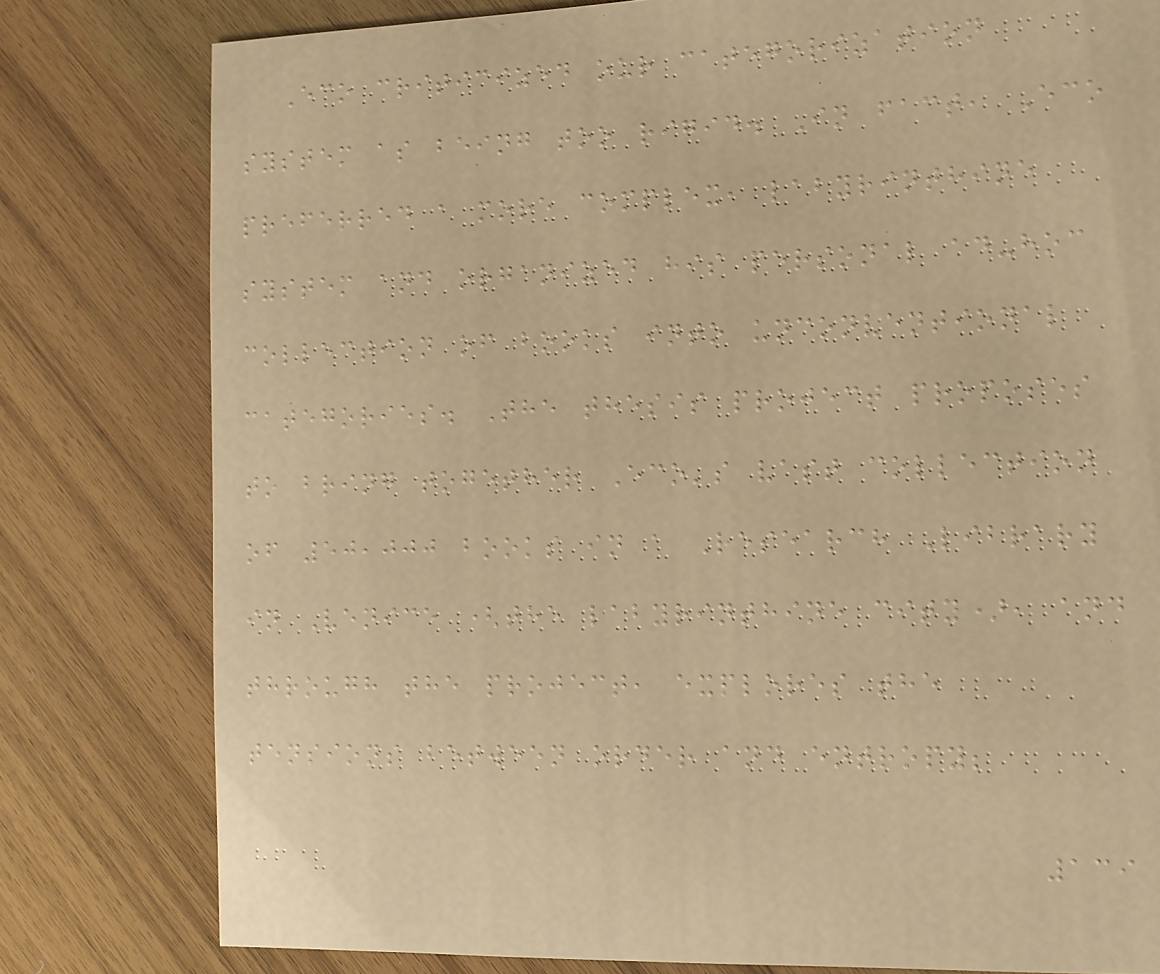Eco criticized our categorization
system as being too rigid. In fact, Eco
preferred a more complex, labyrinthine
system and organized his personal ad-hoc
collection of books into unconventional
categories. The thesis project proposes
to bring together Eco's vast collection
of 50,000 books in a Research Library
in Venice (the labyrinthine city), and
through the project, explores the
tensions between order and entropy;
139
